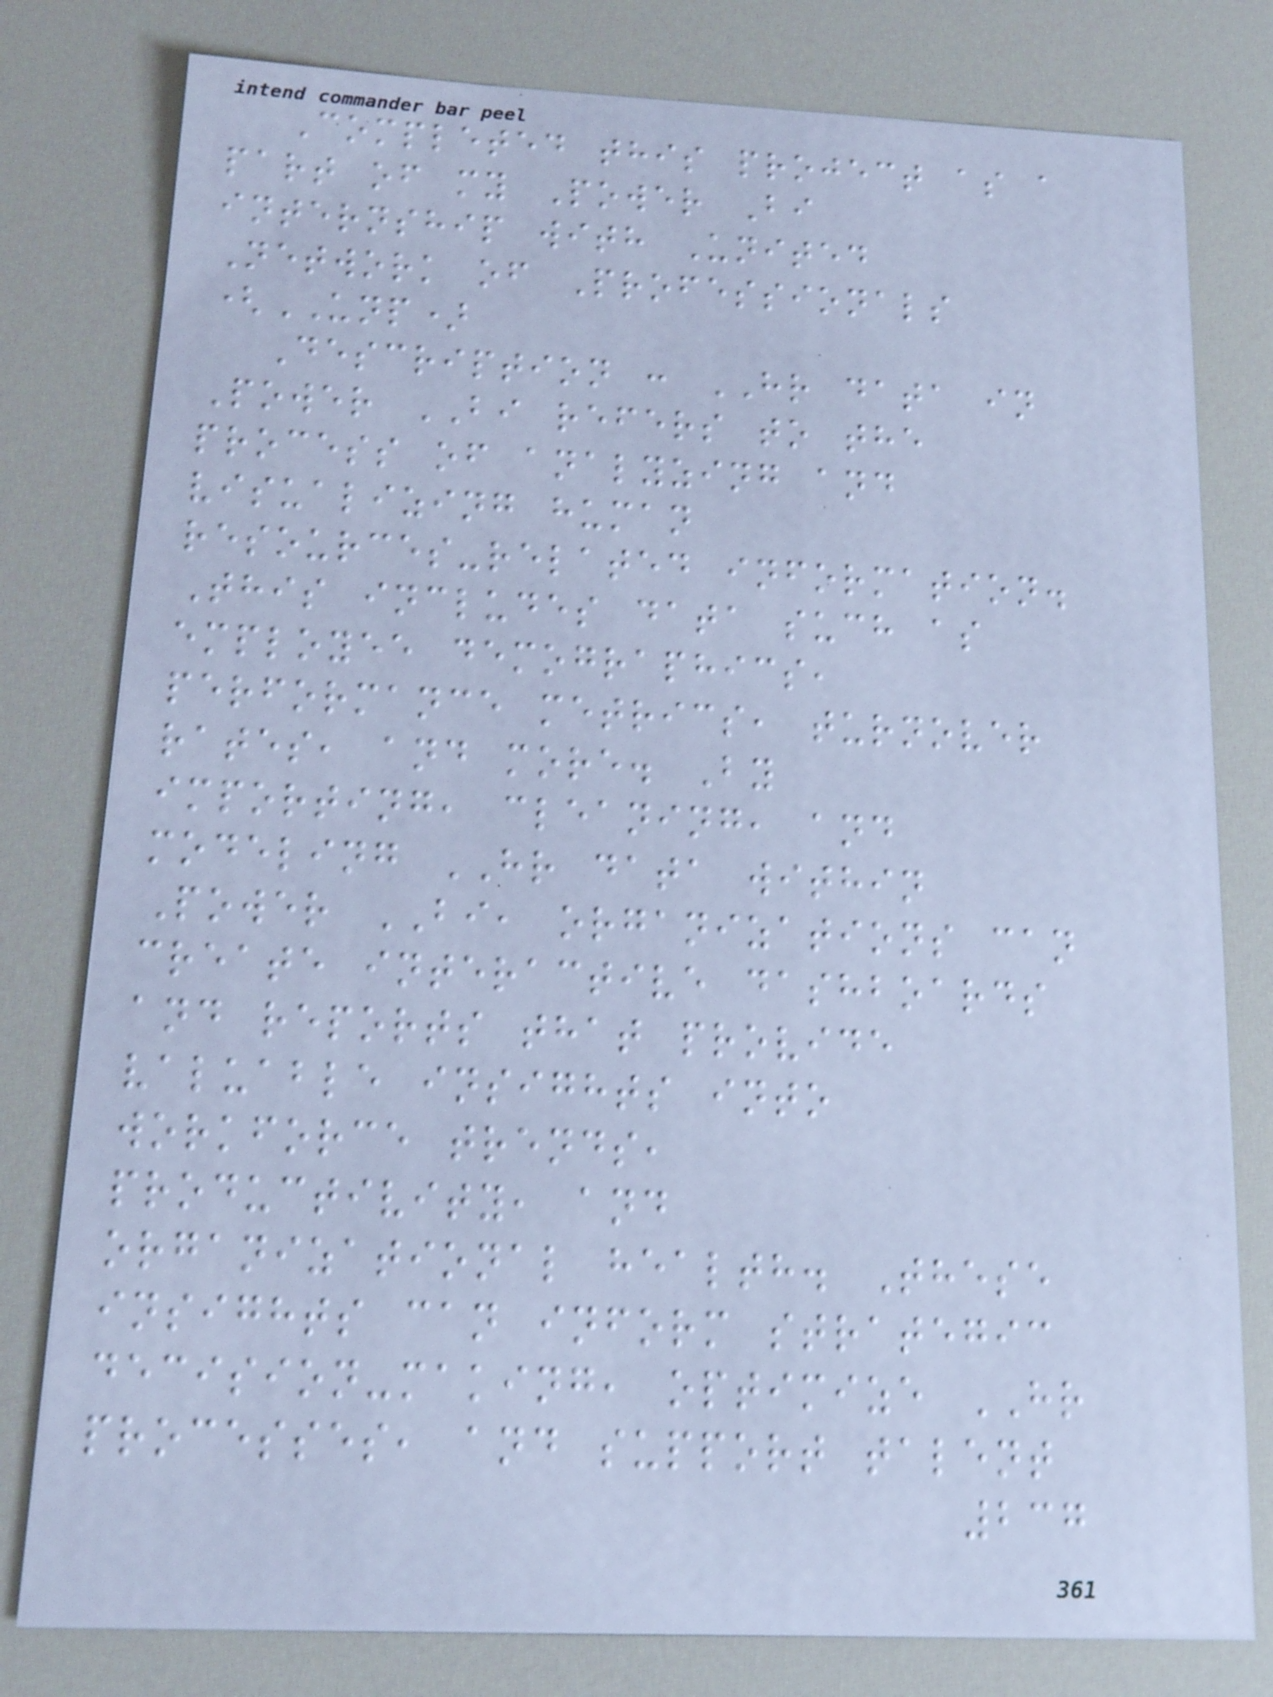Completed this project as a
part of my Power Bi
internship with United
Network of Professionals
(UNP)
Description : HR data in
Power BI refers to the
process of analyzing and
visualizing human
resources-related information.
This includes data such as
employee demographics,
performance metrics, turnover
rates, and more. By
importing, cleaning, and
modeling HR data within
Power BI, organizations can
create interactive dashboards
and reports that provide
valuable insights into
workforce trends,
productivity, and
organizational health. These
insights can inform strategic
decision-making, optimize HR
processes, and support talent
237
